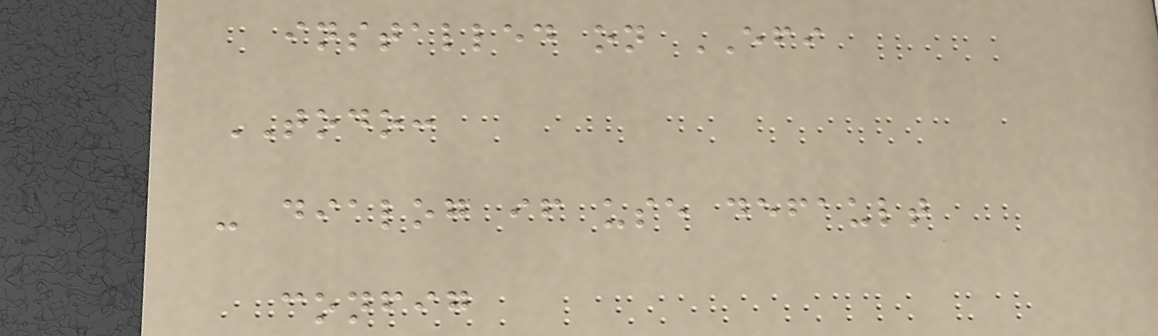installed on EFI
TODO:
- dialog if use default
config
